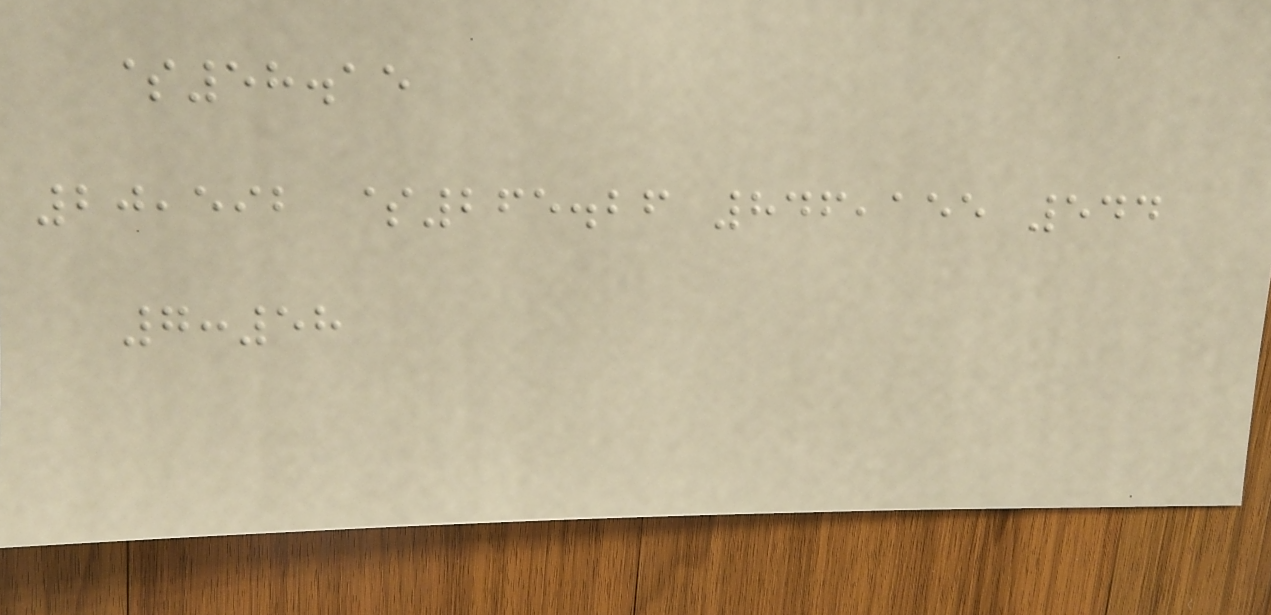$58.15
20,592 $265.26 846,155 544
7:58
